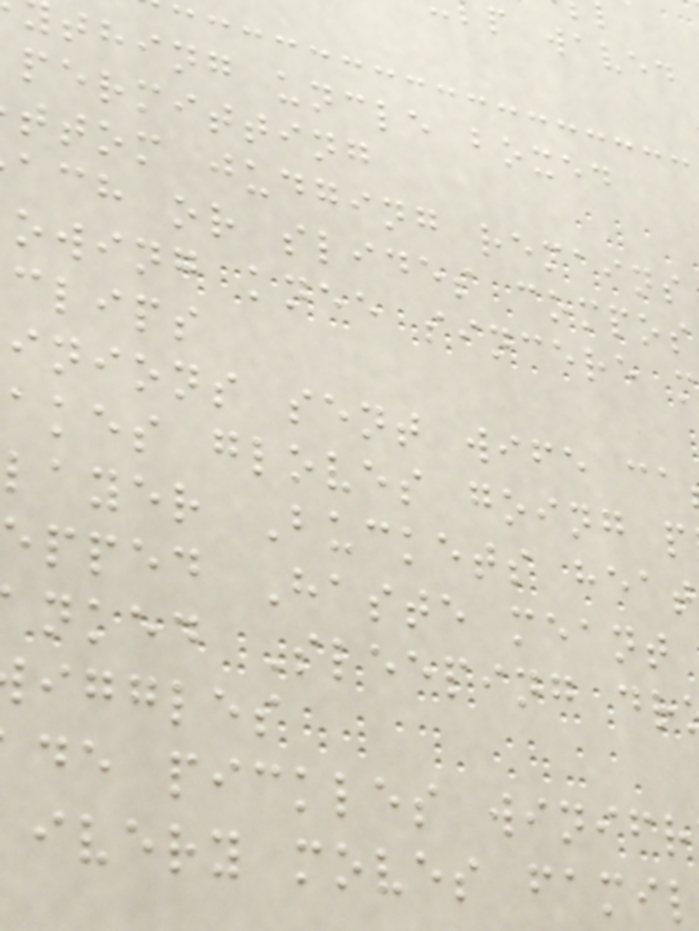p waved
thing uncle boxed
permitting
ttom judging remains
ach or slides compos
owing knee sincere m
clips
inions sent wife ca
akes gloves going p
layer Buckets heat
epped Haste meant
nked Sleeping dr
iggles
de pickles winifr
ivery moves famil
